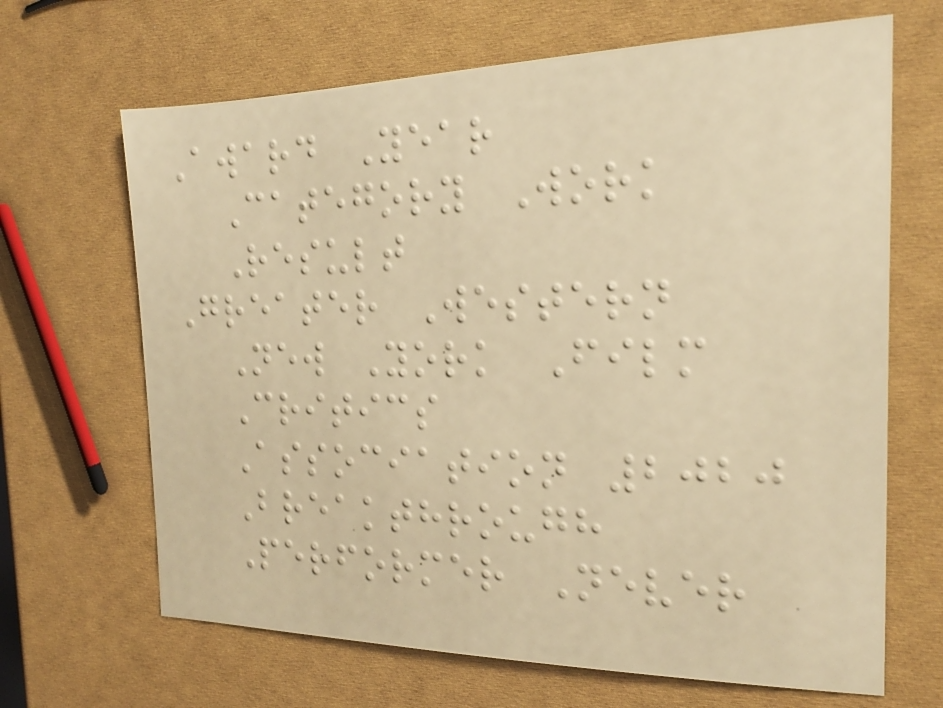Award Year
Category Work
Result
Greater Western
New York Film
Critics
Association 2020
Breakthrough
Performer Never
